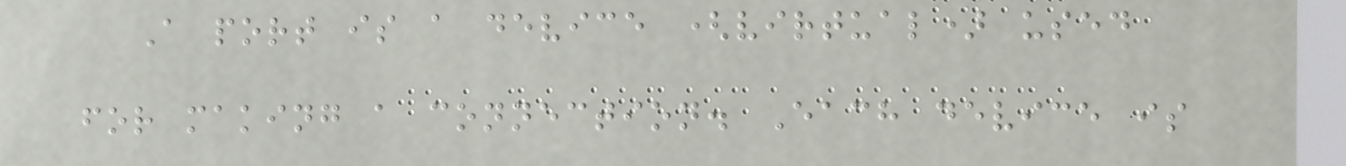A port is a device (virtual) used
for making a connection. Each device is
